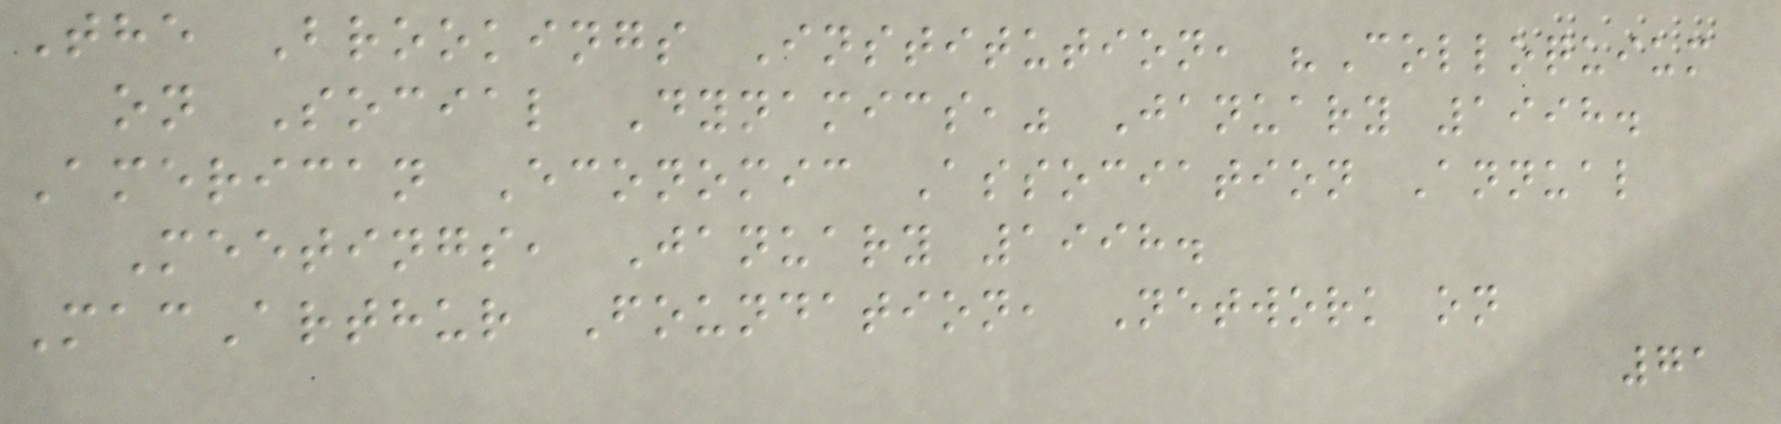The Brookings Institution, "Colloquium
on Social Dynamics," January 1998.
American Economic Association Annual
Meetings, January 1998.
MacArthur Foundation, Network on
71
